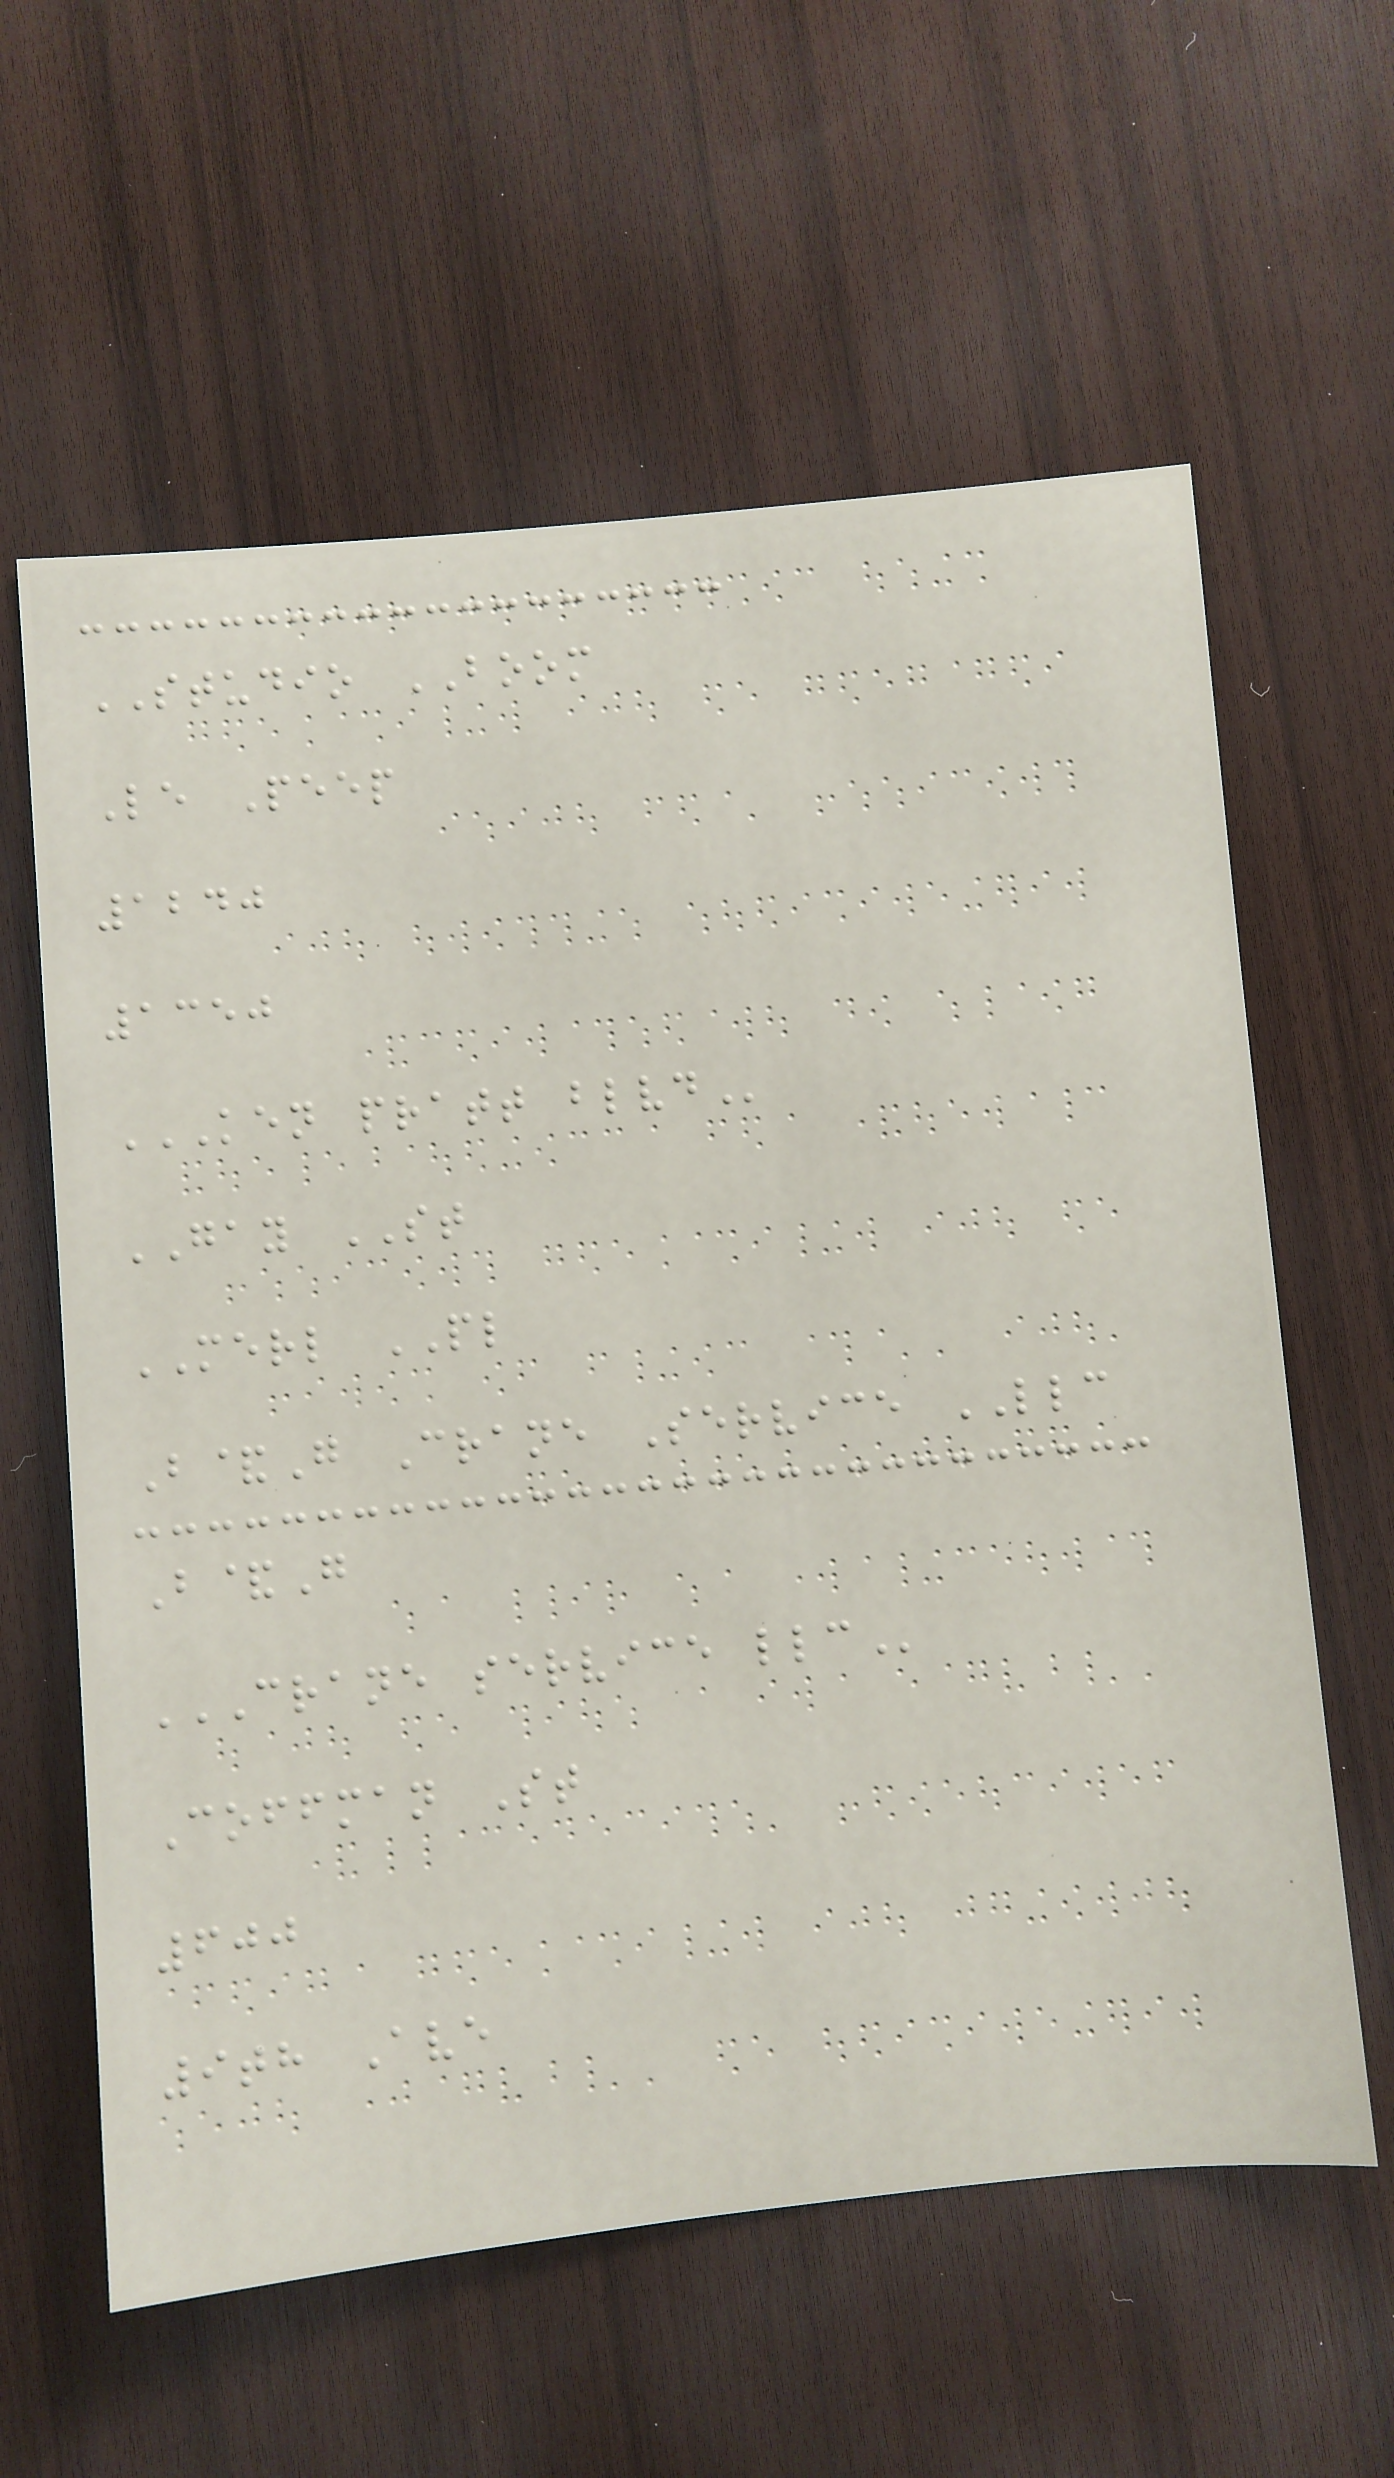STUDIO BOOM
Le Peep
1240
1350
KEN PRATT BLVD
GAY ST
MERL PL
B&G Crane Service LLC
B&G
CRANE SERVICE LLC
Coffman St
600
9th Ave
